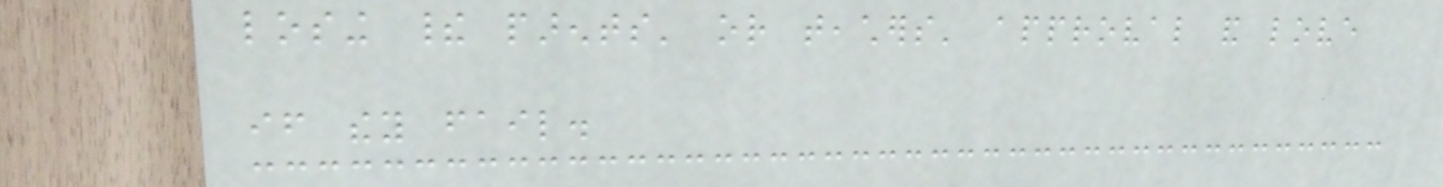losing their parents' or teachers' approval and love
if they fail.
